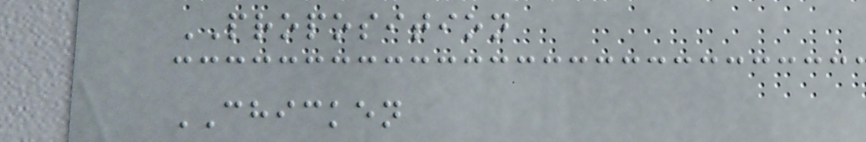PROPOSITION
CHICKEN
